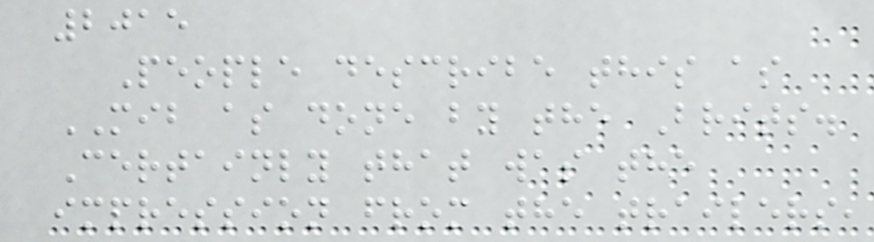2015
People describe this as
MIB as done by the Brits.
Certainly that was the
impression from the trailers,
